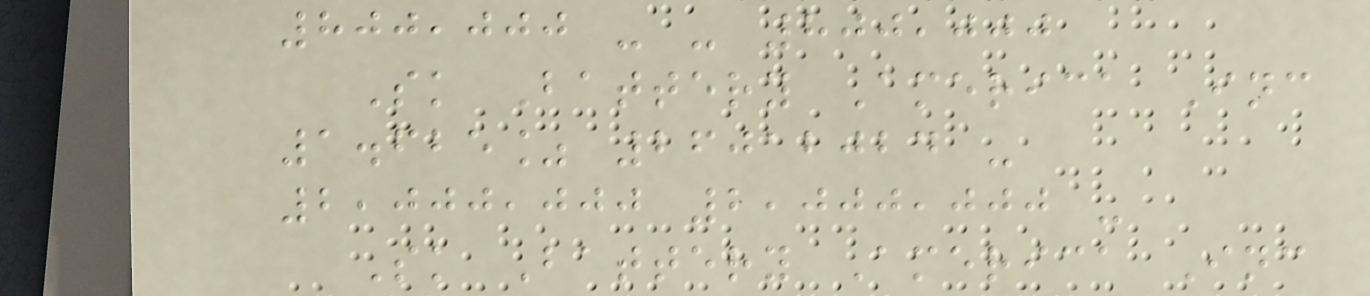800,000 - - 800,000
Sk Battery America Inc
1.625% 26012024 -
2,000,000 2,000,000 -
Sk Battery America Inc
